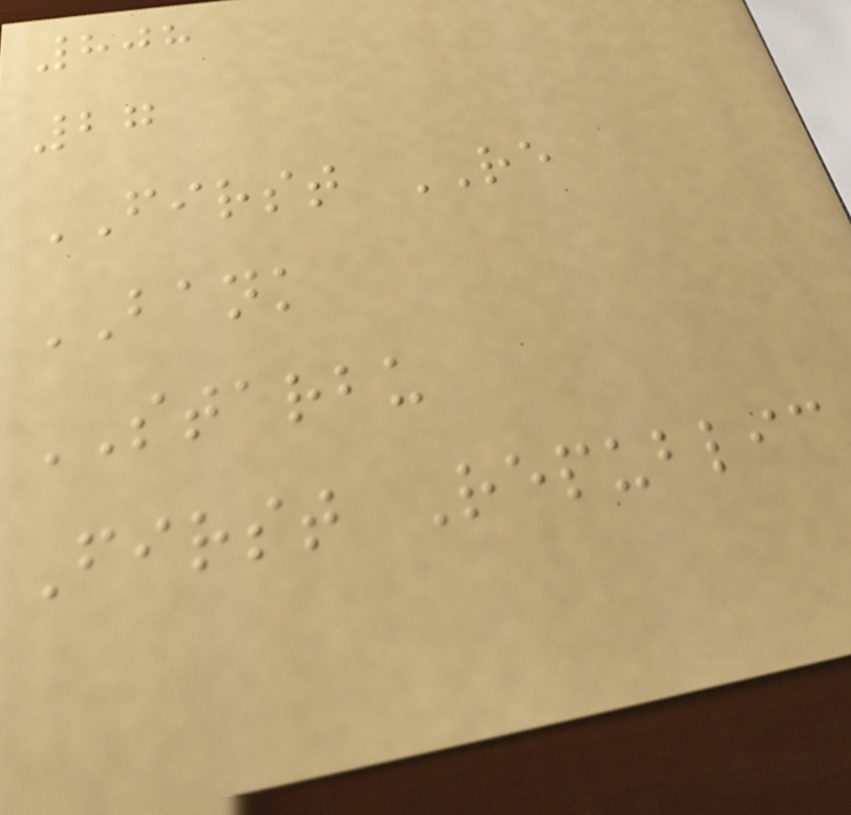808
27
FIRST RE
BANK
STARBU
First Republic
